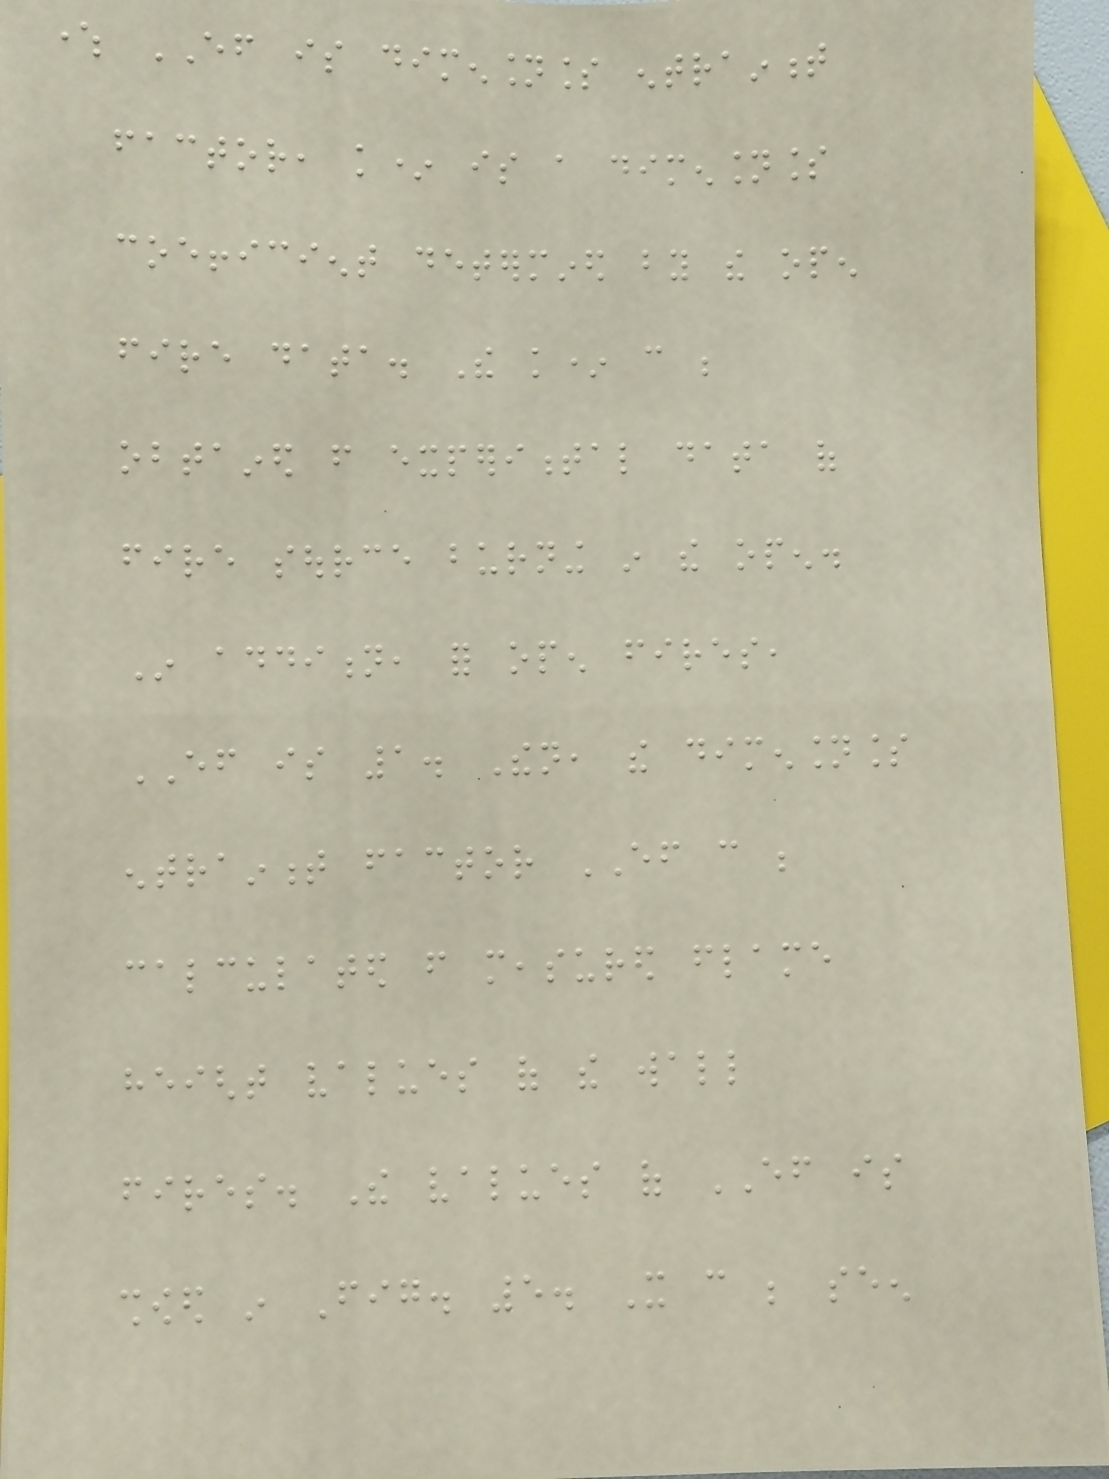where EF is dimensionless entrainment
factor, k* is a dimensionless
coefficient determined by the open
fire data. The k* can be
obtained from experimental data of
fire source burning in the open.
In addition, for open fires,
EF is 1. Then, the dimensionless
entrainment factor EF can be
calculated from measured flame
height values of the wall
fires. The values of EF is
showed in Fig. 5. It can be seen
